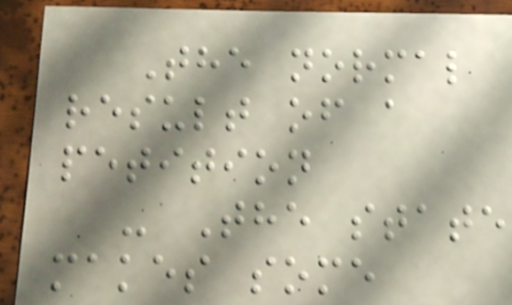The normal
result of a
petition
- The state
makes some
